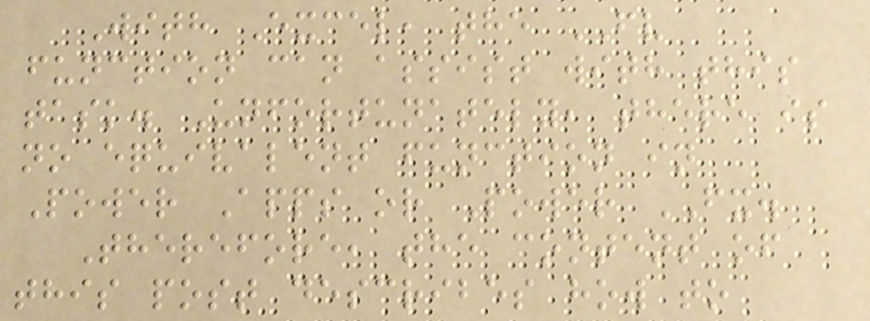With Excel, the FV
function can assist with this
task. Unfortunately, there is
no equivalent function in
Power Apps or Power FX.
Therefore, the content of
this post describes how to
